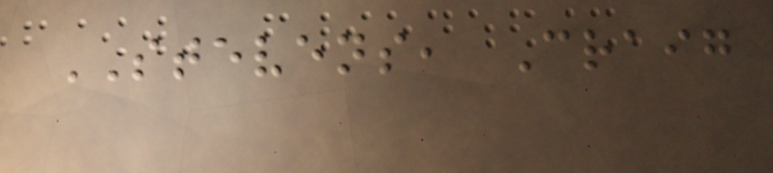STEVENS, Craig
